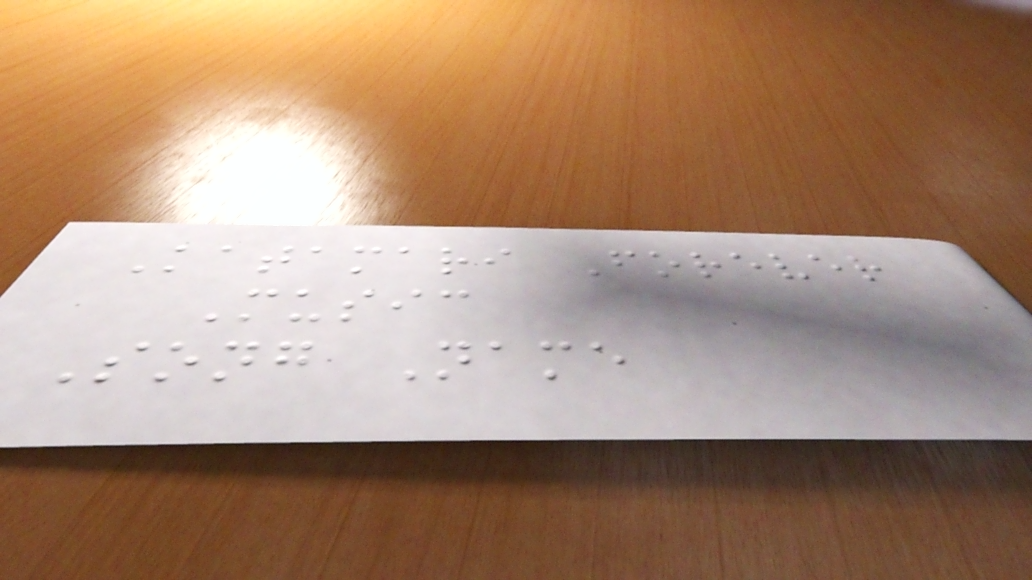Katamari Forever
Music
Song Name
